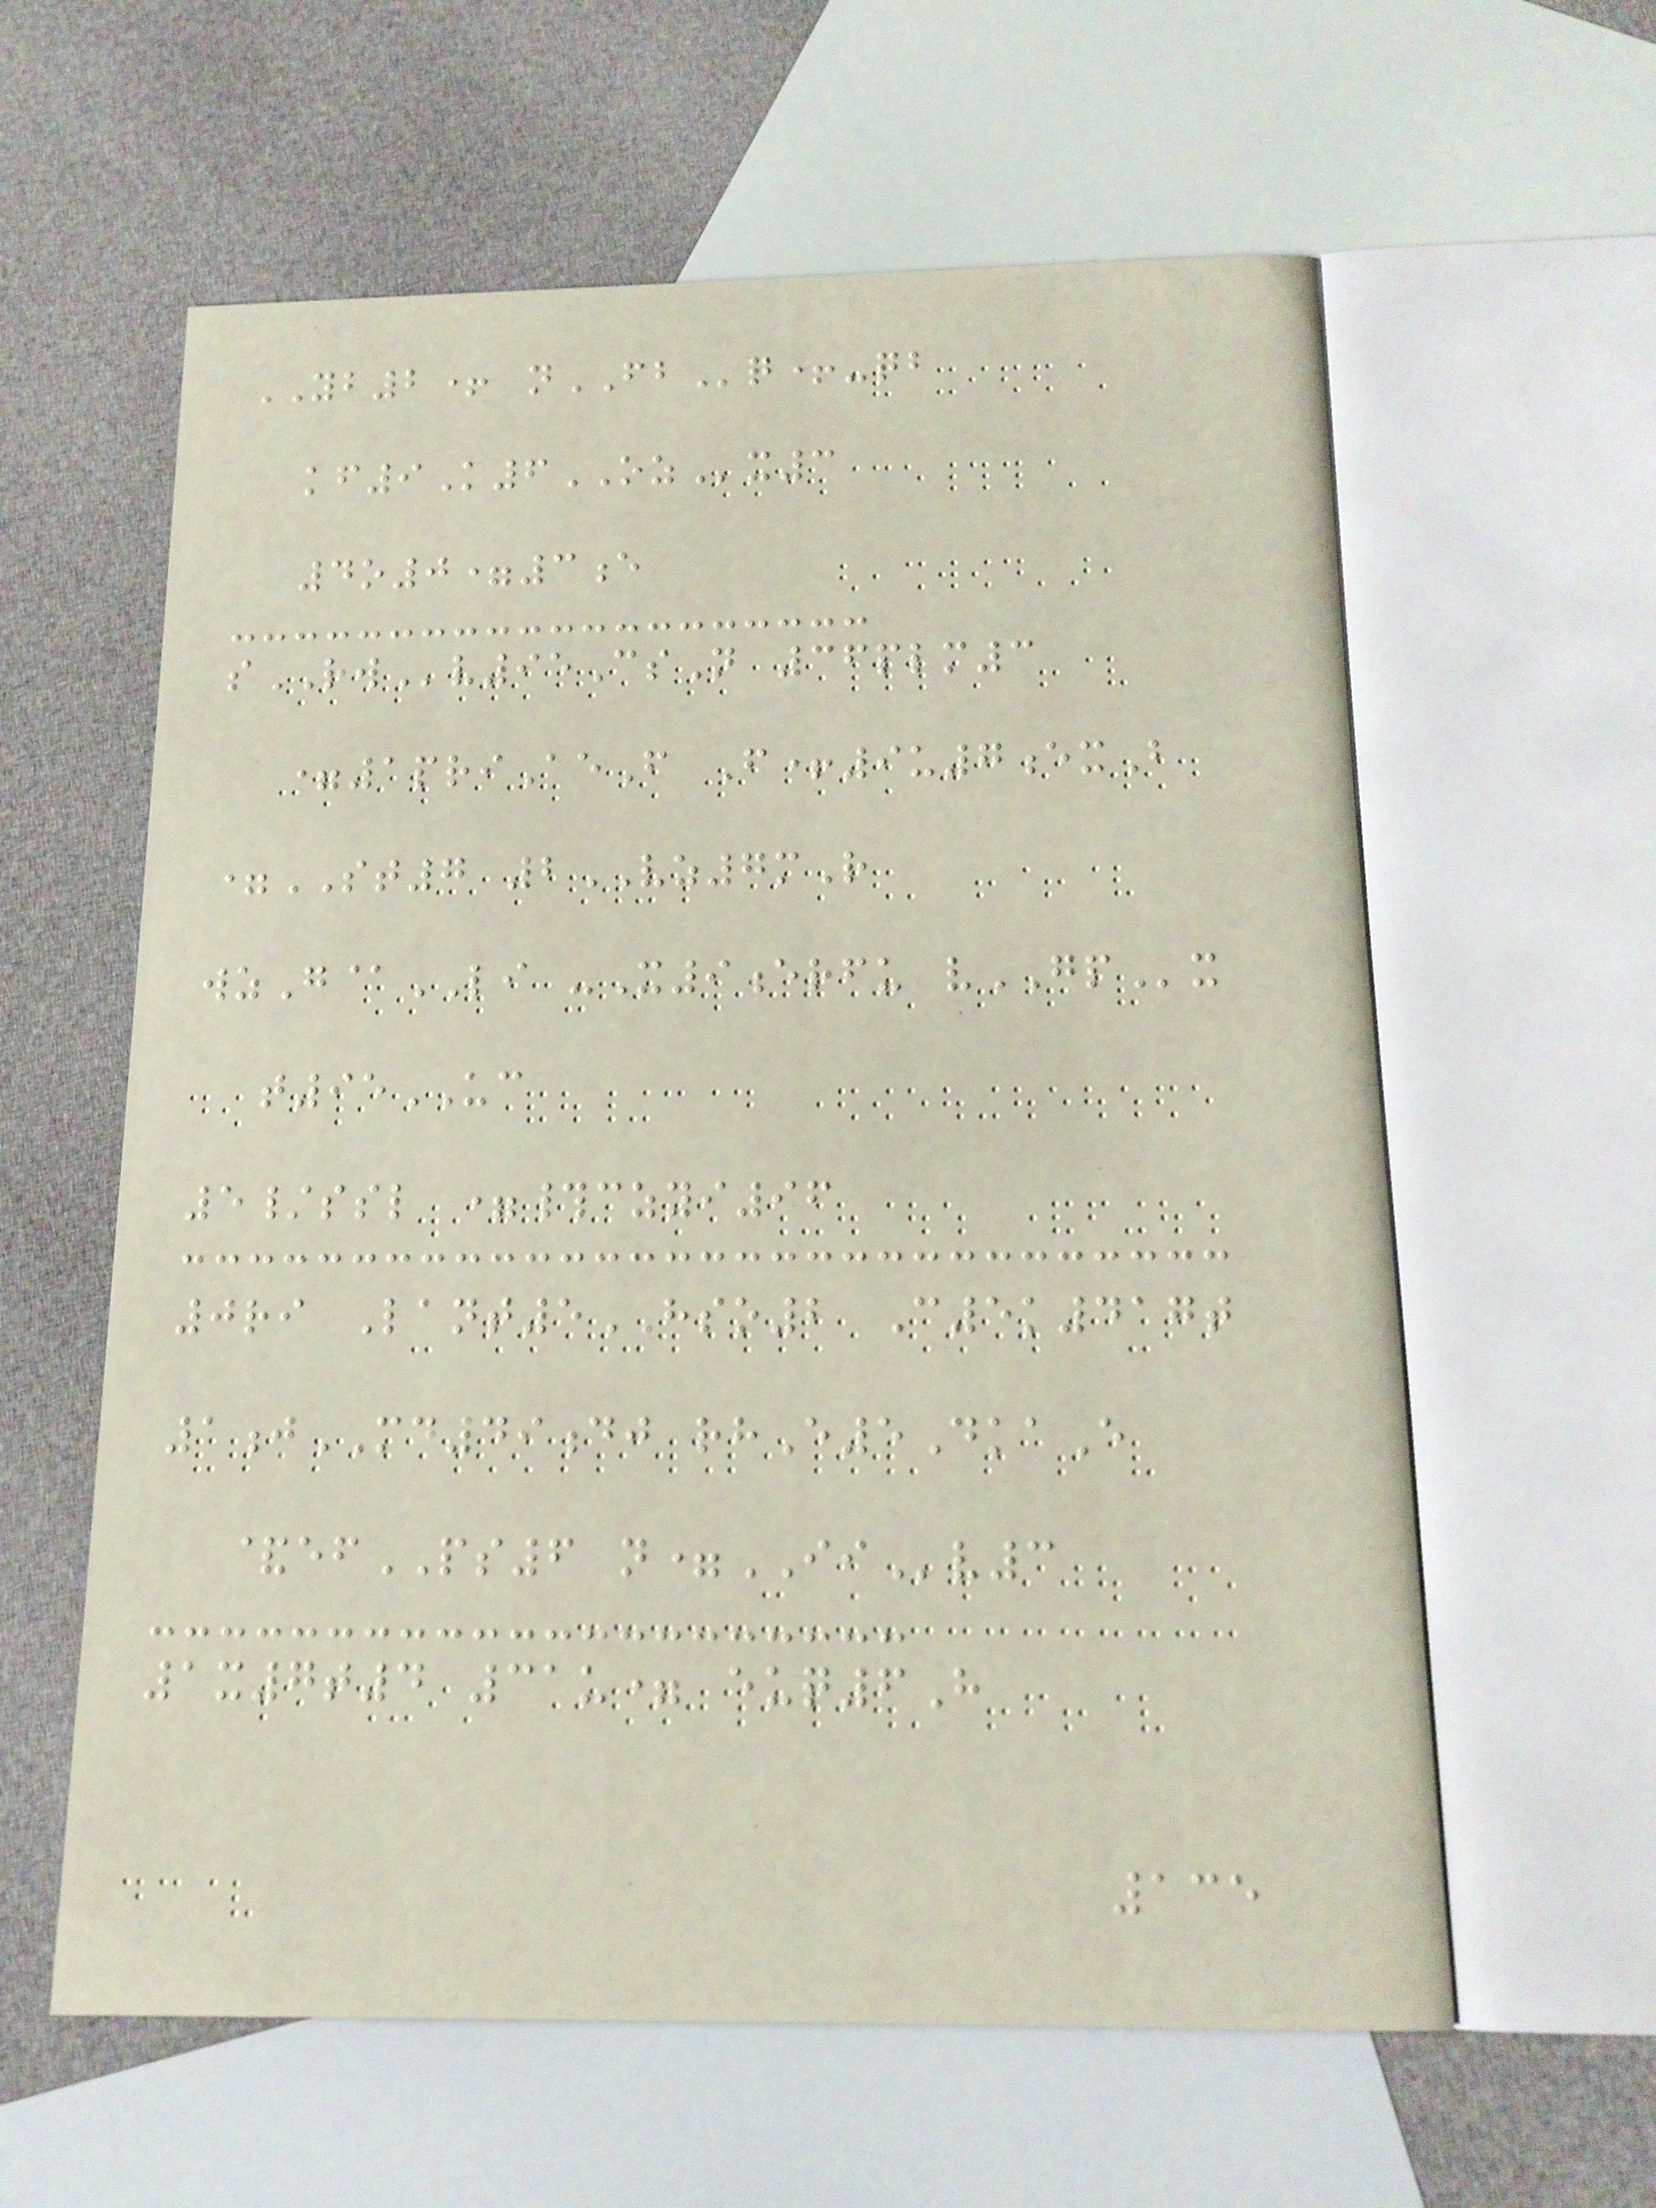YB2+ nFBq+-qb
kf9K6OZx3
4o0=3e
sRWv95CsN 36plm3
=1priAeF F+9u7exB
=ST7 2VZ7mR
wzG@LI -X9erfu vGPx
t95UC
5/ssl =#czyi96
0ri Lant5HSO2 C5k417t
1jMD49dj rhE5DkaE
&efPS6 n=IIv3
1x7t4 31u= euq6H
135
